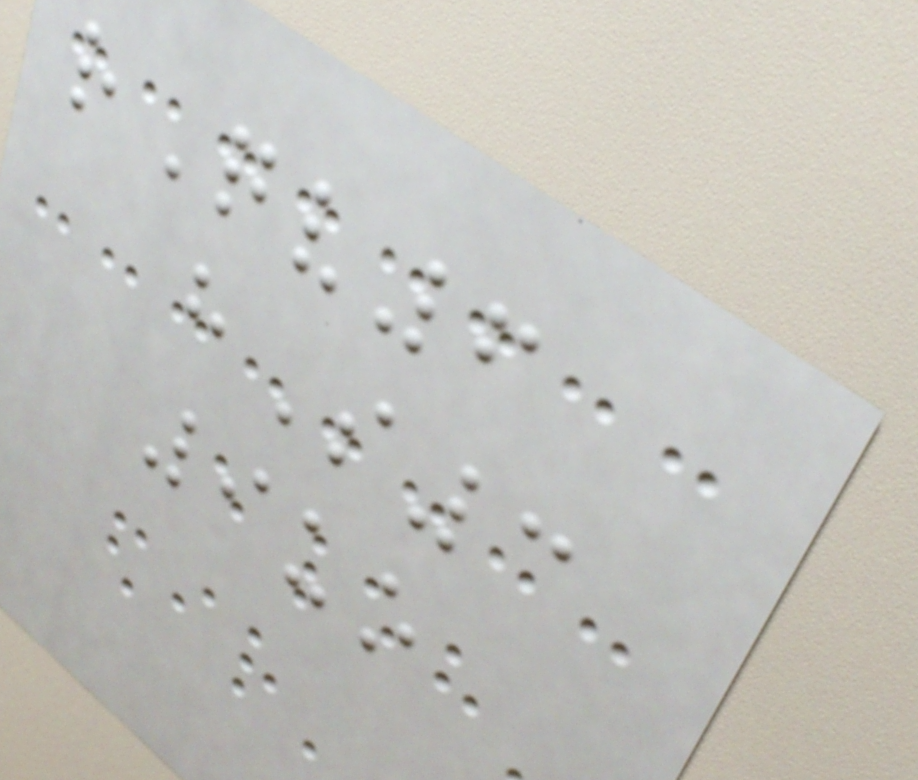rQv6
hS3
9uo
